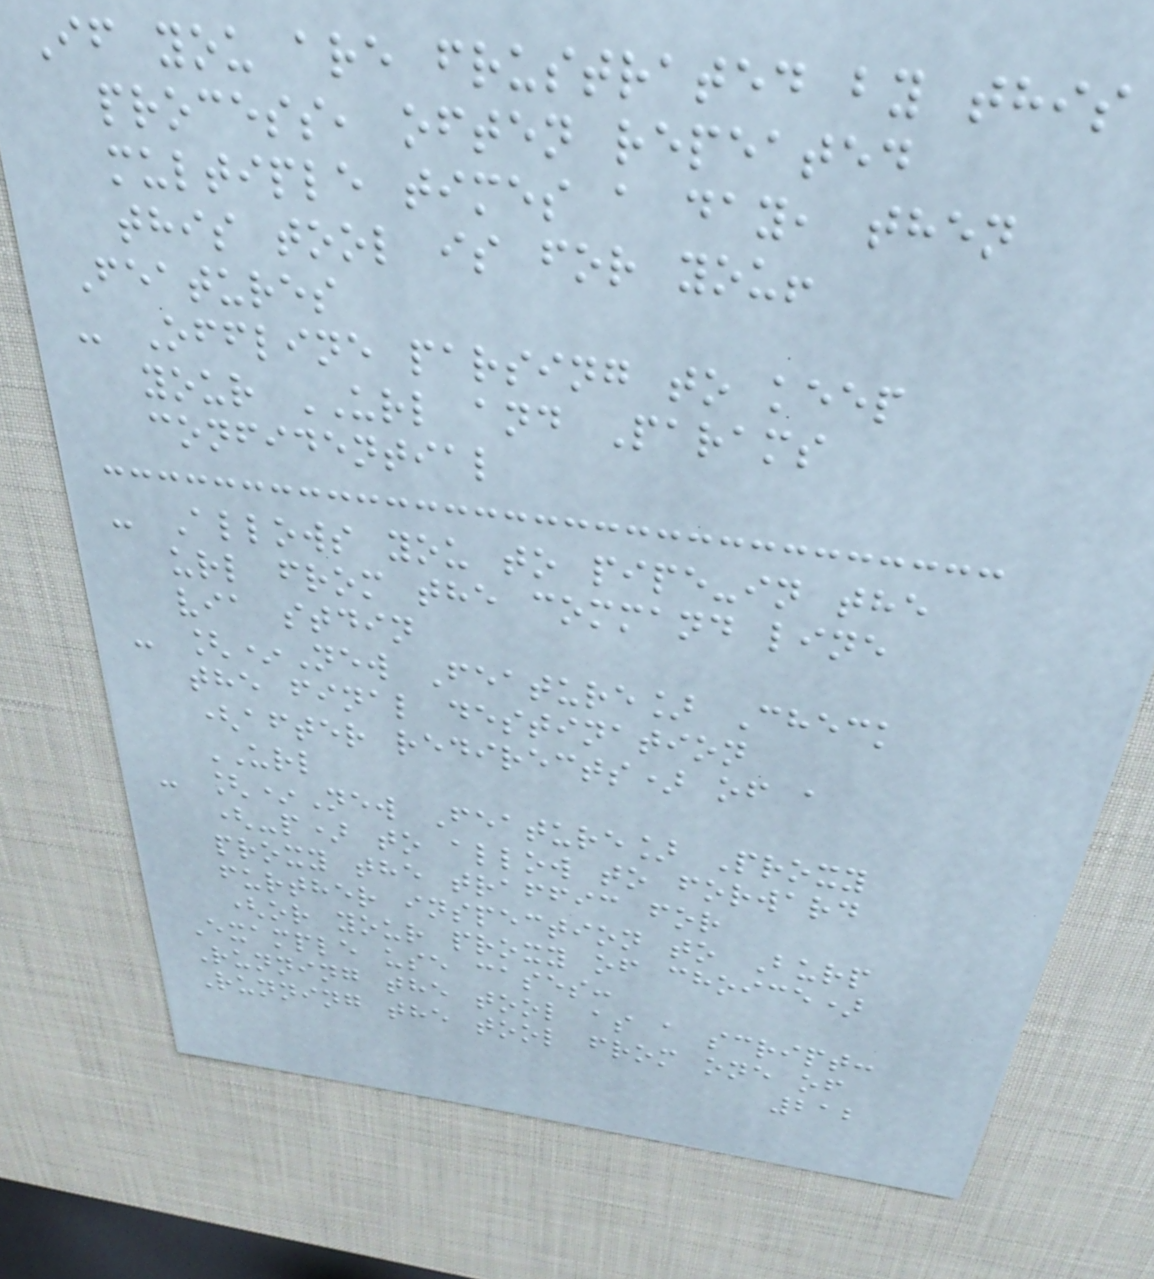If you are frustrated by this
process, often repeated
multiple times a day, then
this tool is for you!
Features
- Offline parsing to keep
your URL and Params
confidential
- Allows you to pipe-in the
url from the command line
via stdin
- [*New Feature] Check
the final destination
(after redirects) of a
URL
- [*New Feature] Proxy
(-p) to allow to forward
proxy the traffic for
further inspection to Burp
(or your proxy of choice)
Example use cases:
Running the tool as a script:
Running the tool from one of
212
